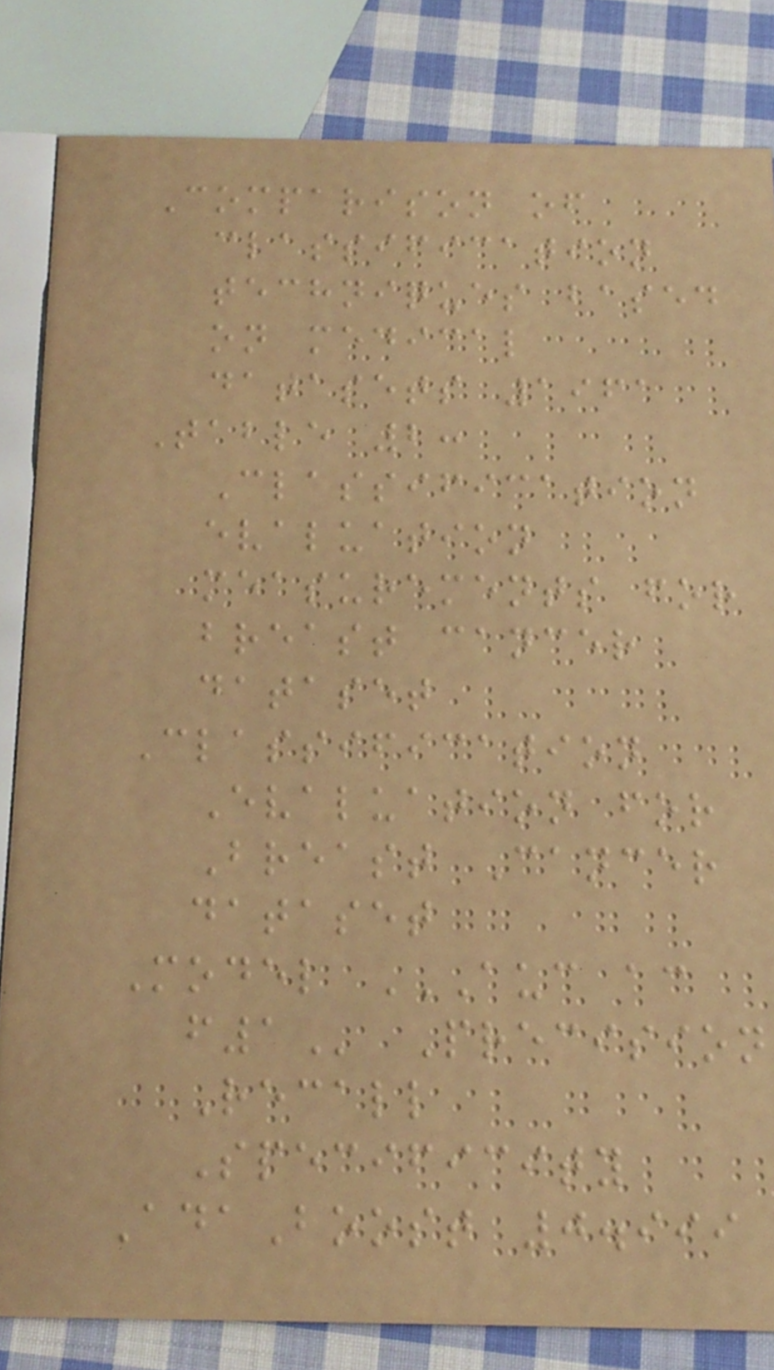Comparison of
classification
techniques based
on medical
datasets 1961
Table 2:
Classification
evaluation
measurements for
breast cancer
dataset
Classification
Evaluation for
Breast Cancer
dataset
Model AUC AC
F1 Precision
Recall
Specificity
AdaBoost 0.999
